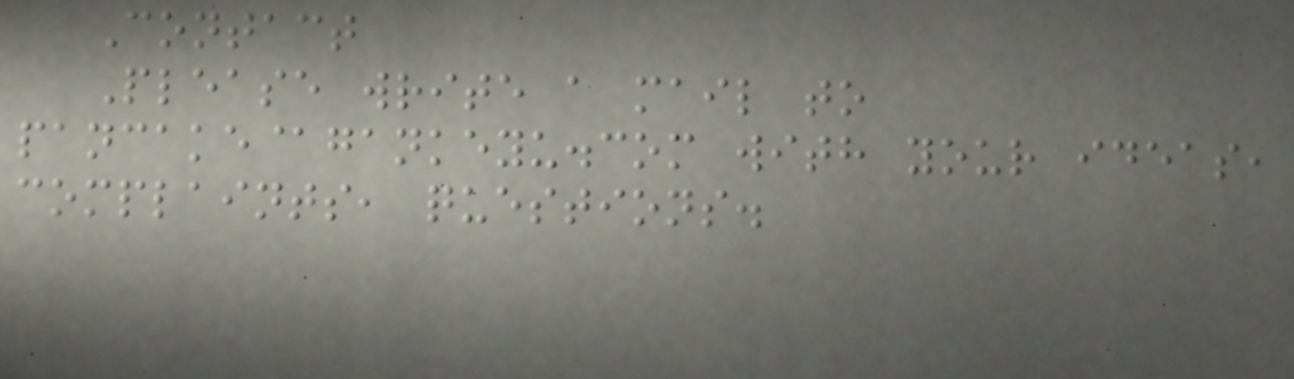Contact
Please write a mail to
pancake@gankeyu.com with your ideas,
complaints, questions.
